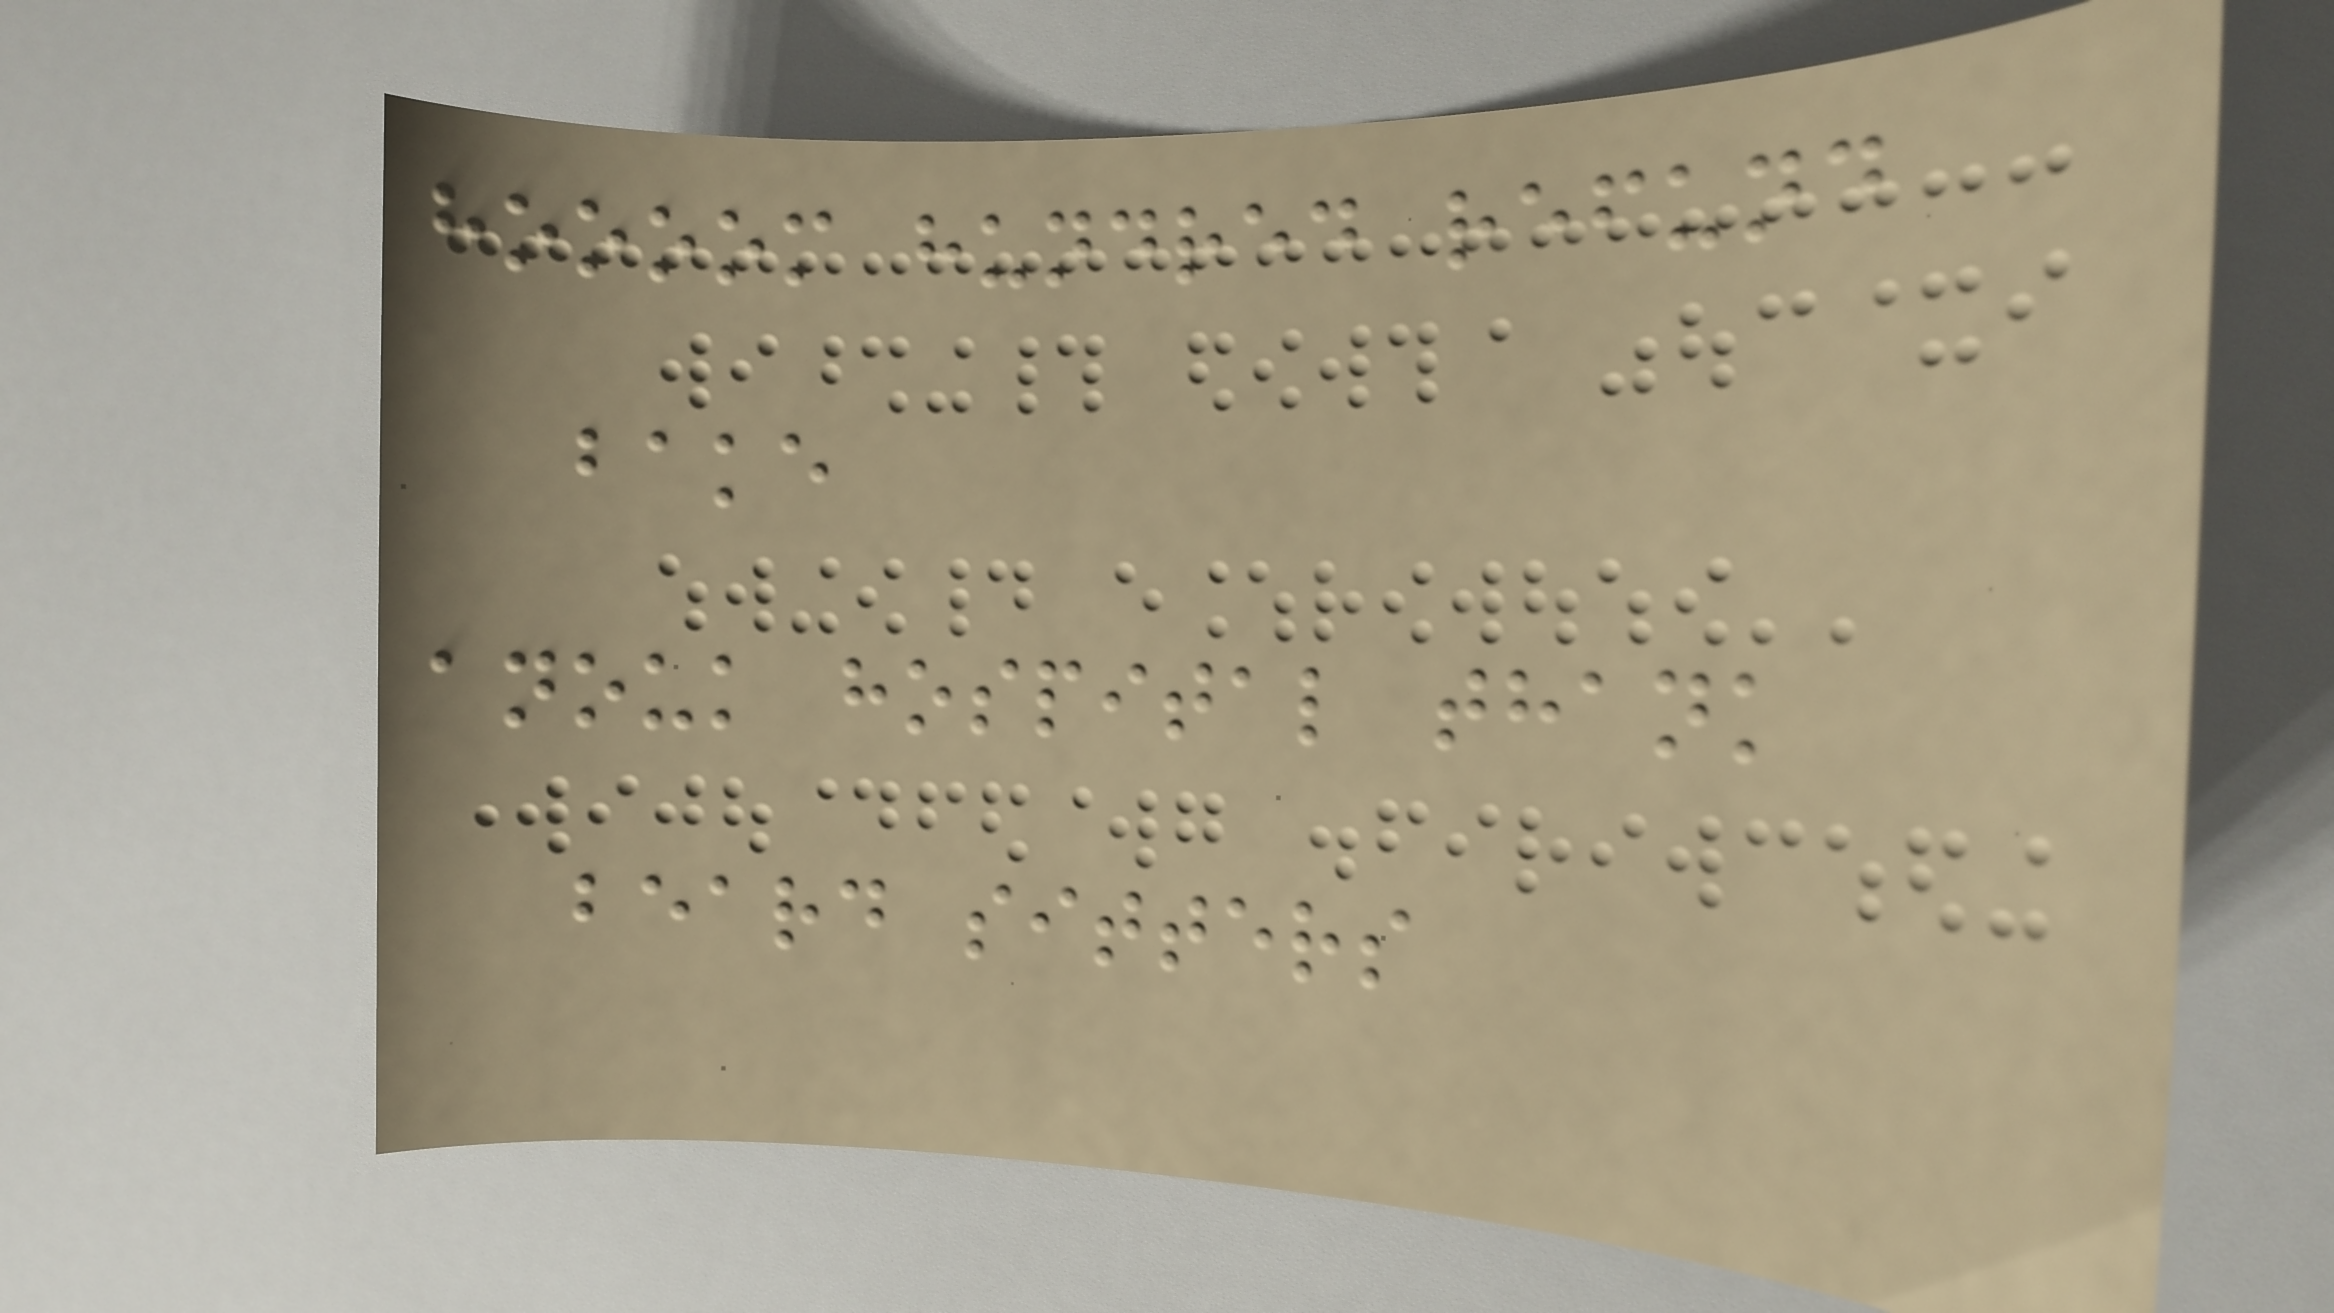hoooom hundred refund
bake
anouk hospital thank
beard sitters
